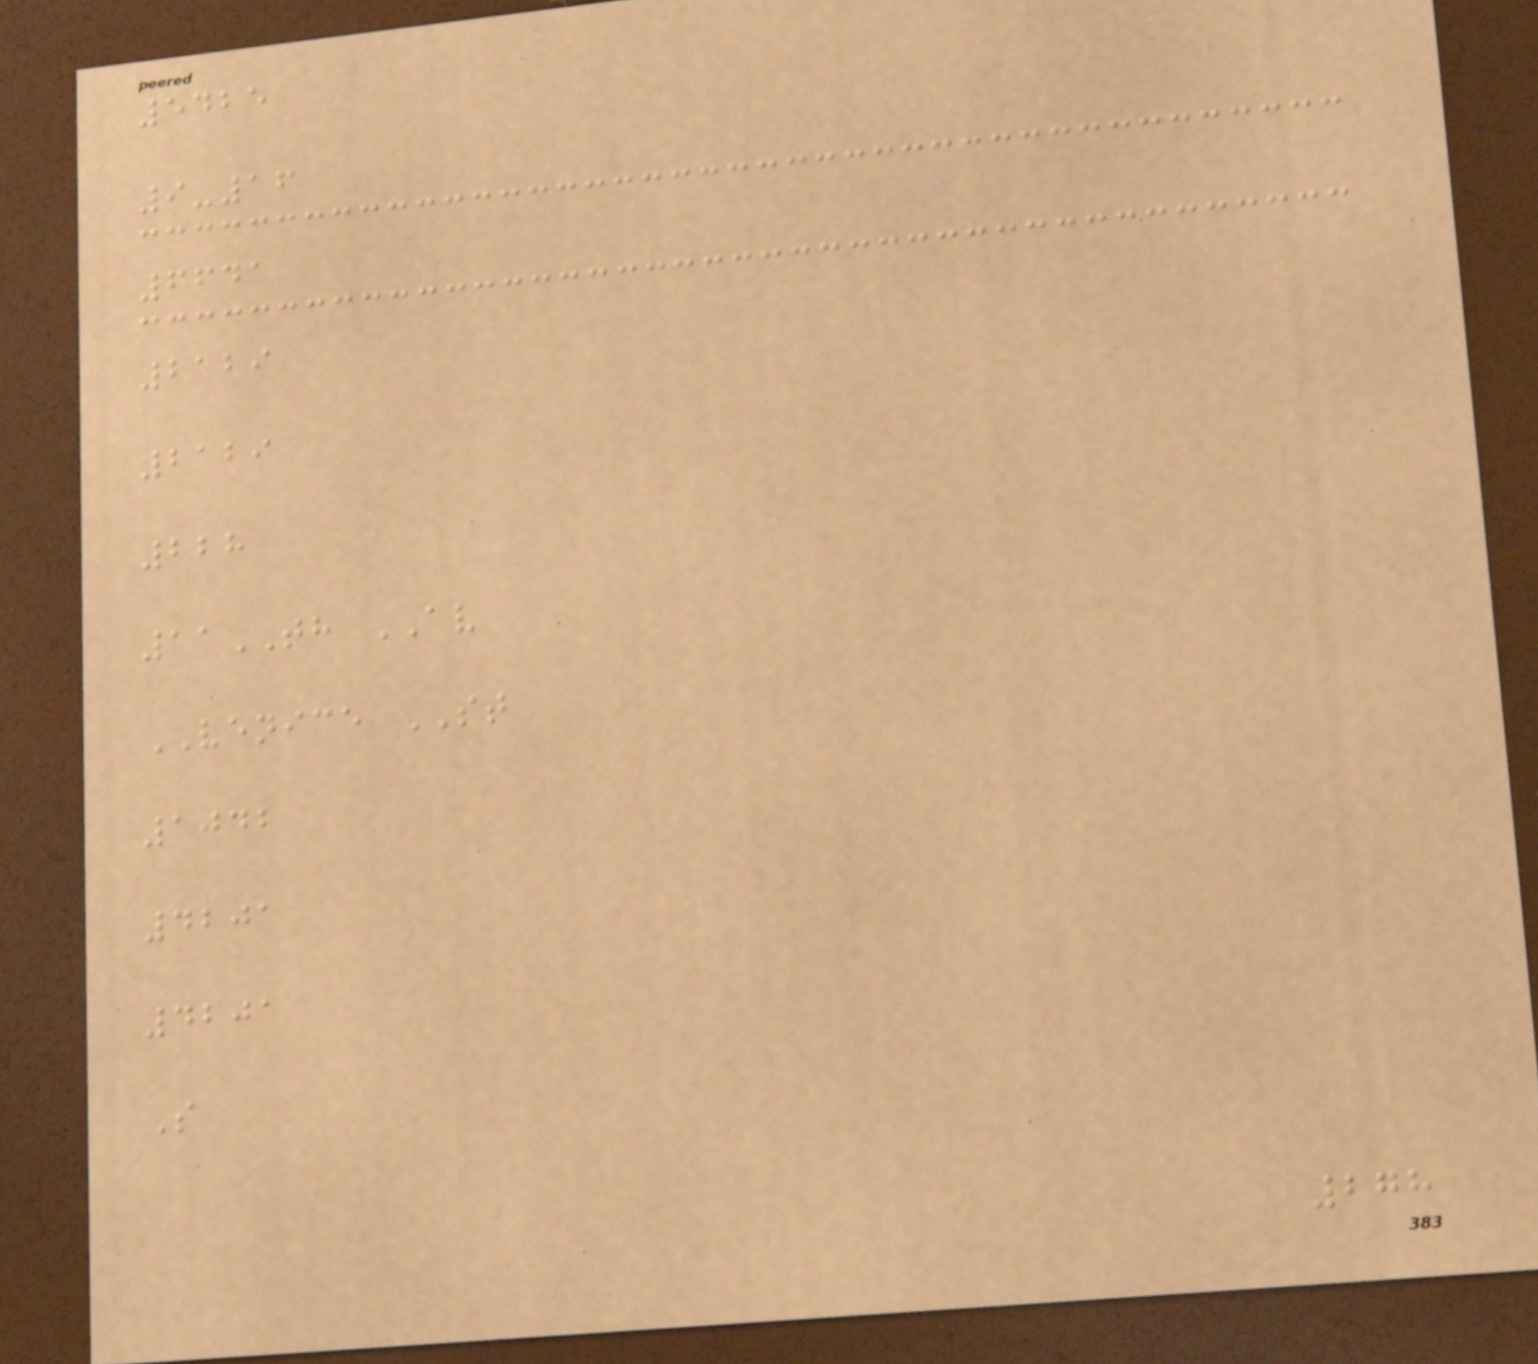5425
9-16
6641
2129
2129
228
11TH AV
VENICE ST
1042
4201
4201
S
278
